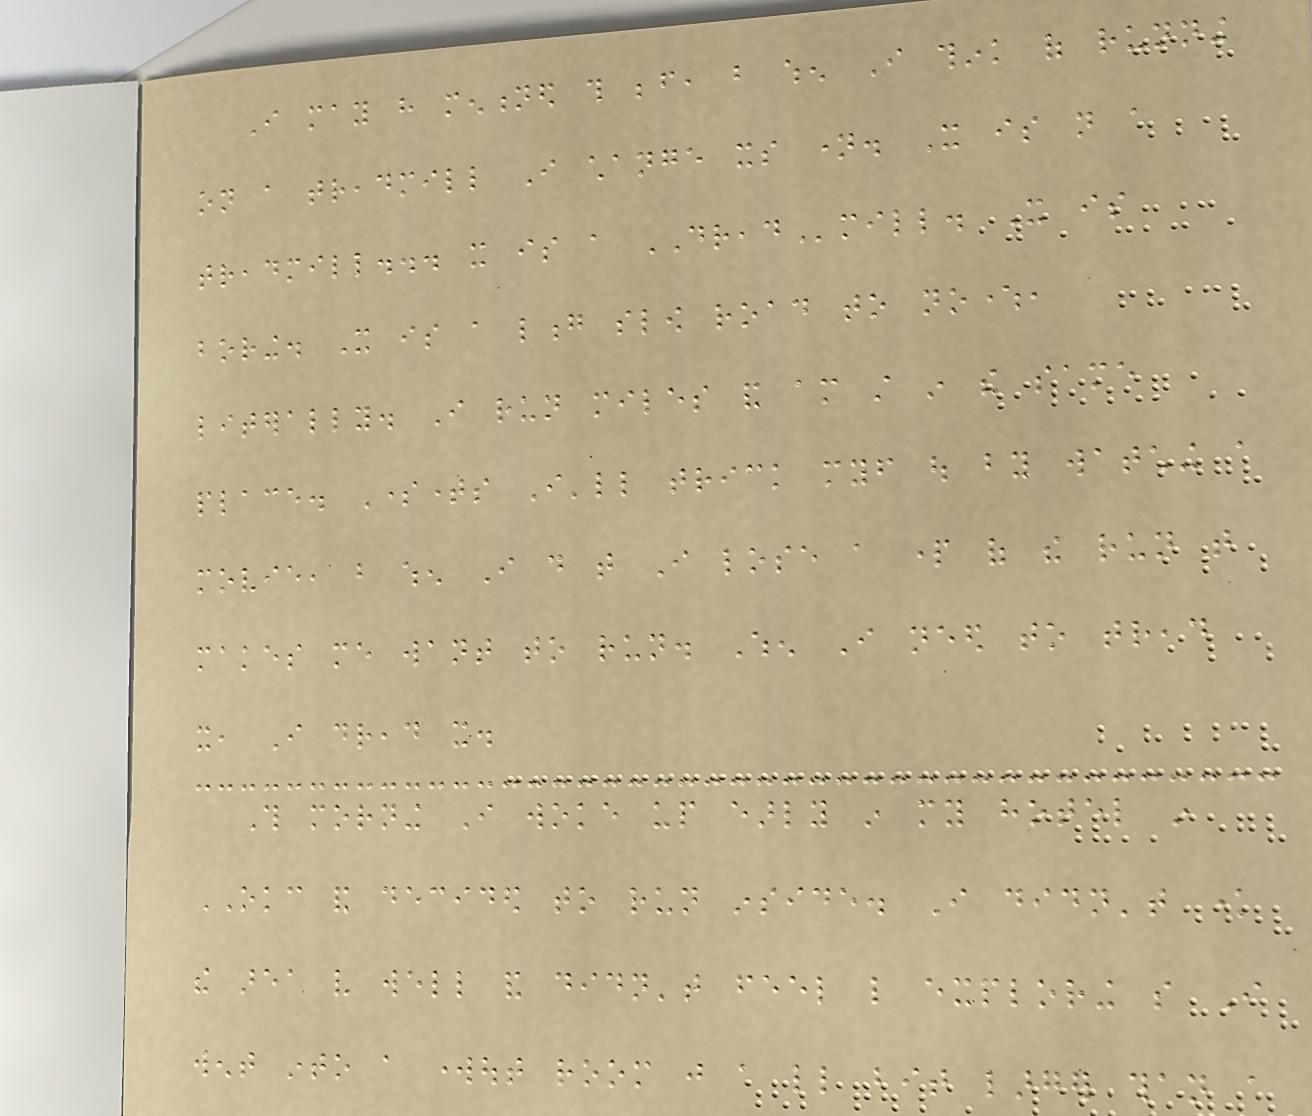I may have mentioned this before, but when I think of running
on a treadmill I change its name. It is not a
treadmill... it is a DREADmill. It is
boring. It is a long slow road to nowhere,
literally. I run miles and am still in the same
place. Sometimes I'll trick myself out by watching a
movie, but when I do that I lose a part of the run that
makes me want to run. When I need to tread
it, I dread it.
This morning I woke up early in my hotel in
OKC and decided to run inside. I didn't know
the area very well and didn't feel like exploring so I
went into a workout room just a little bit larger than a
